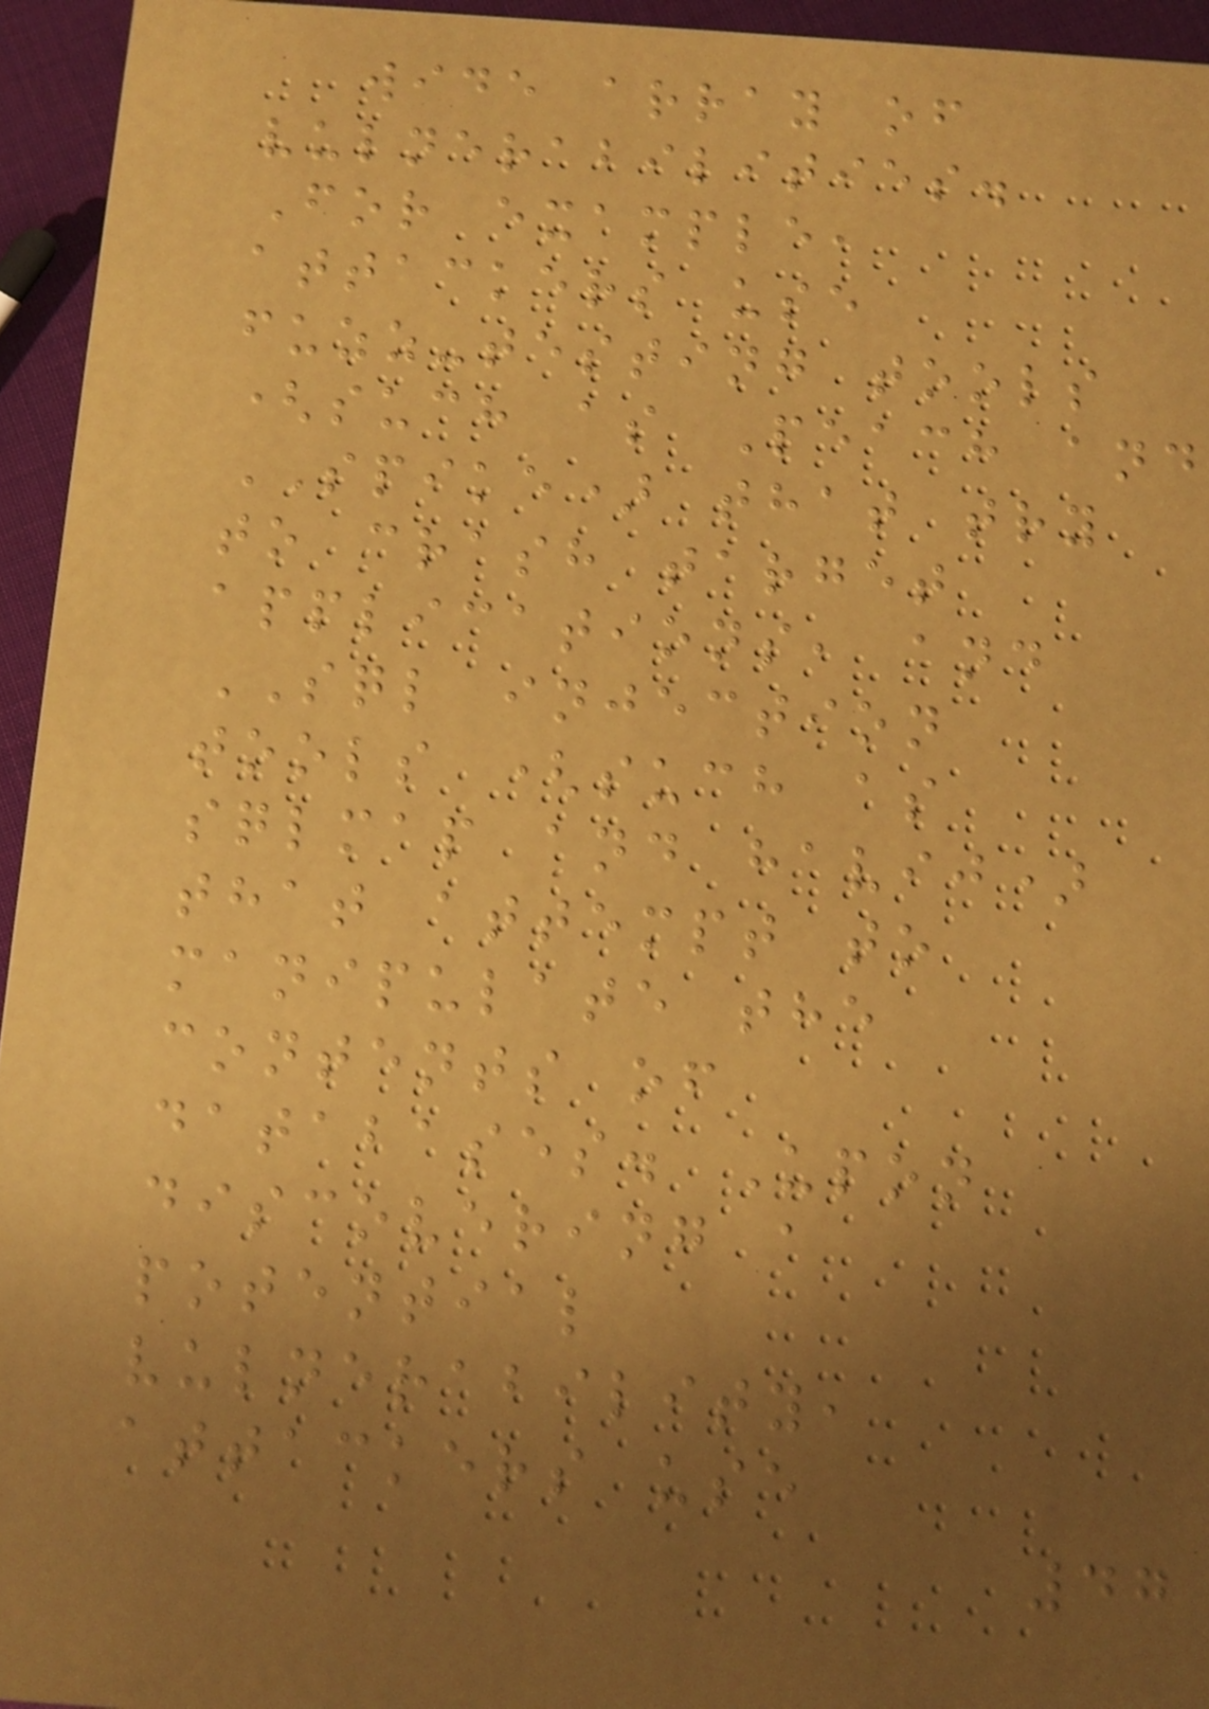wide array of
vulnerabilities.
For example,
attackers use
fuzz-testing tools
(such as Peach and
SPIKE) that try
to crash target
applications, and
SQL injection
tools (such as
sqlmap and havij)
that attempt to
manipulate the
contents of
databases. Upon
discovering a
potential
vulnerability,
attackers use
47
